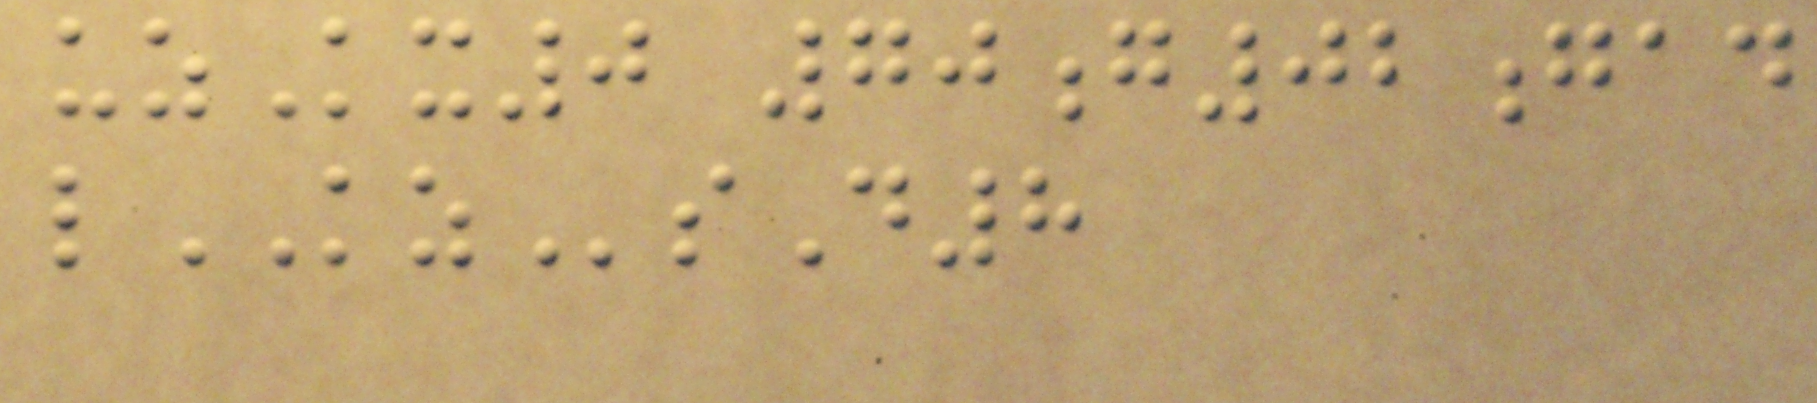uzKx0 70g02gad
lKZsD8
